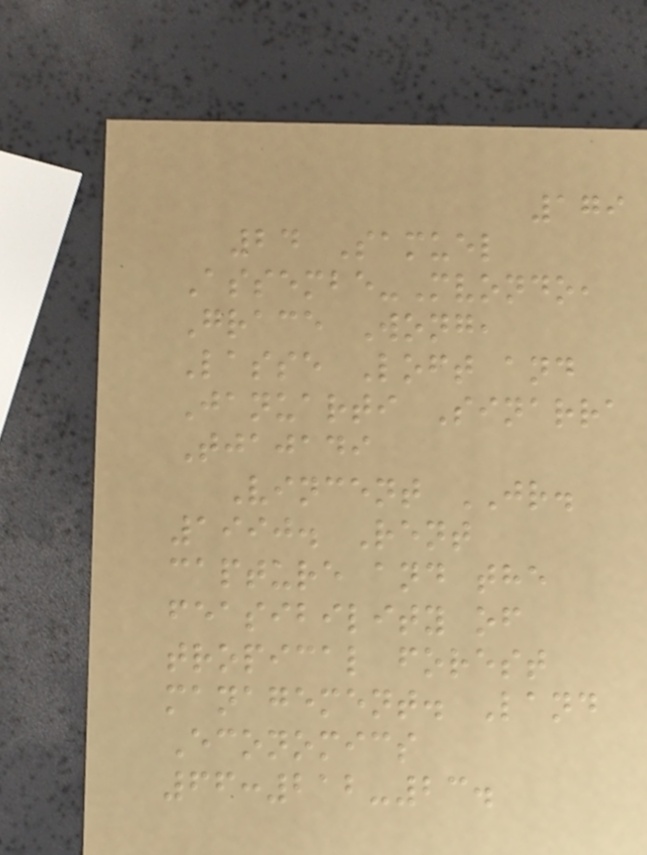179
24 Samuel
Assembe-Mvondo,
Grace Wong,
Lasse Loft and
Januarti Sinarra
Tjajadi
Vincent JR.
1990. Rent
capture and the
feasibility of
tropical forest
management. Land
Economics
66:212-23.
